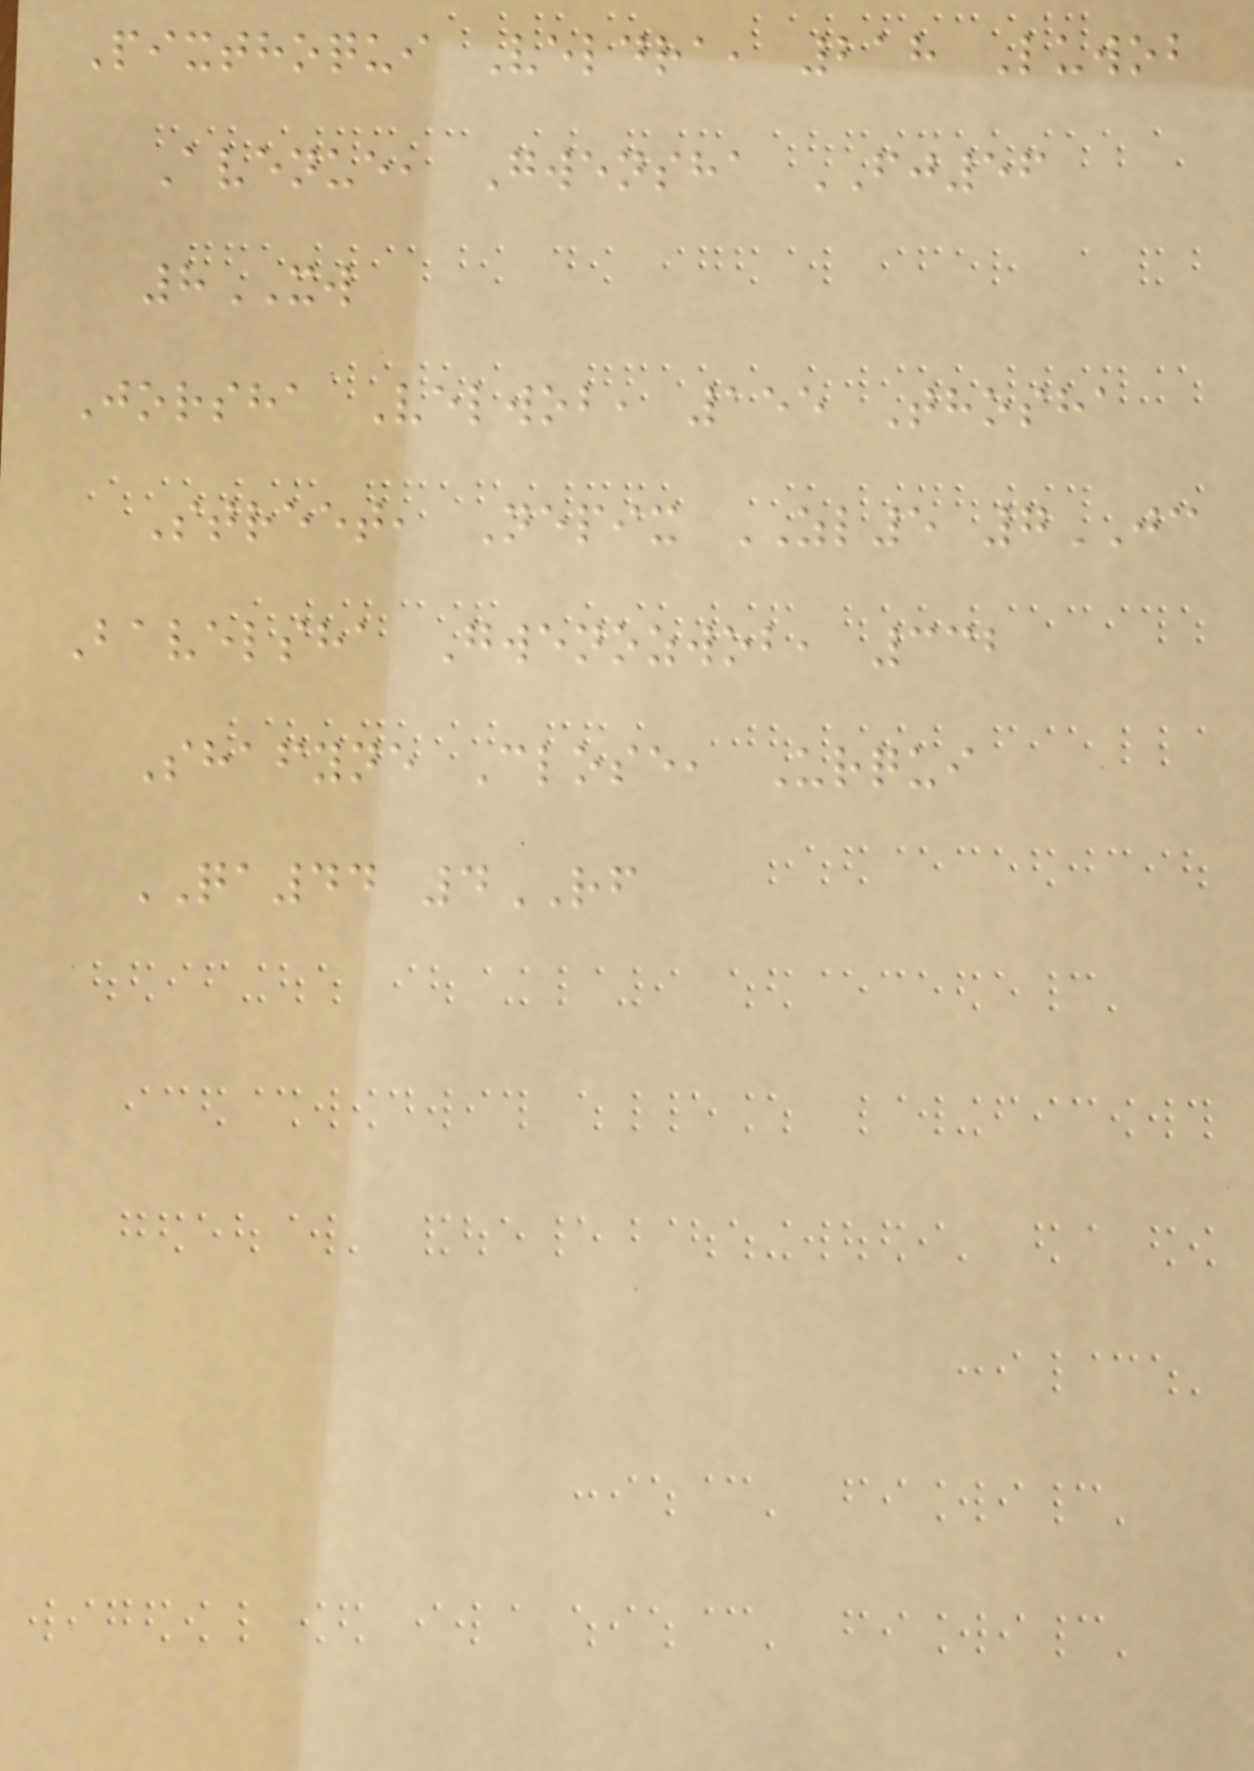Pixthoqui Veldra, 218 Luwob
Avenue, Gwensha FJ56
8XW
Jorsha Velwob, 155 Thosha
Street, Nepix ZL5 7JC
Bavelsha Gwenozwob, 332
Shafyne Close, Urqui
QA44 4RF
